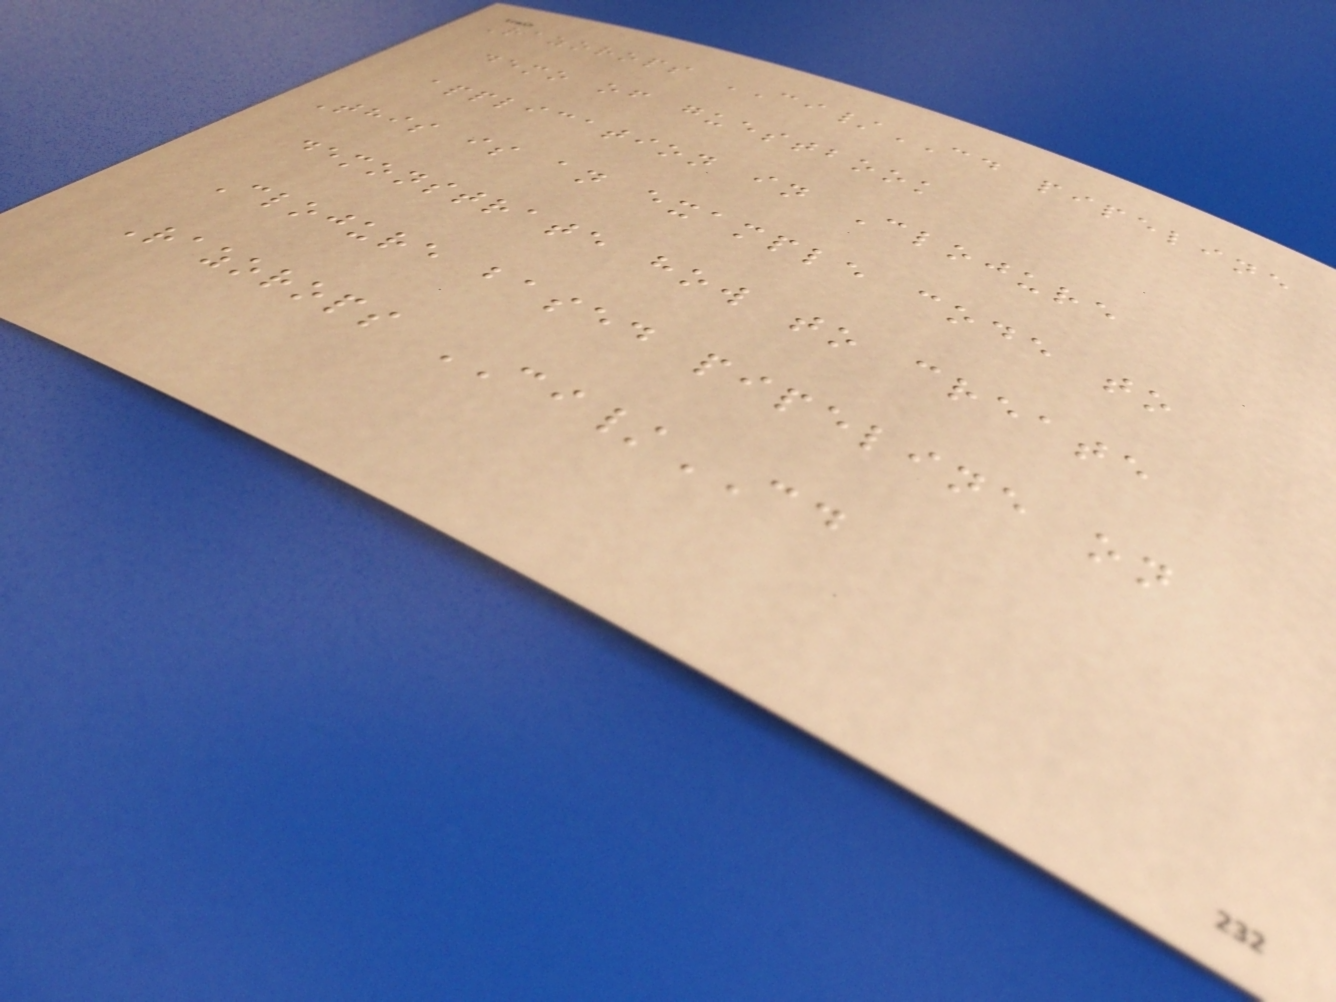Razorops CI/CD pipeline
demo of guestbook
application in Clojure
This is an example code to
demonstrate how to create
Clojure based pipeline on
Razorops CI/CD
